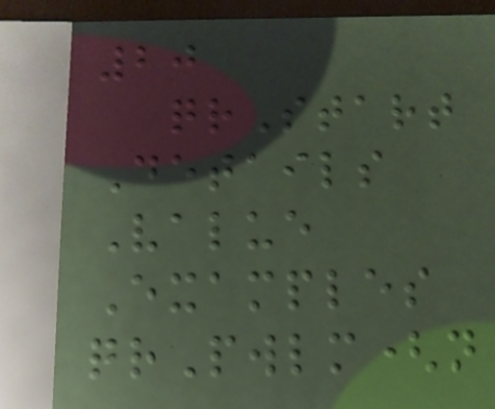20
qrStart
Details
Value
Examples
qrPwlm(n
